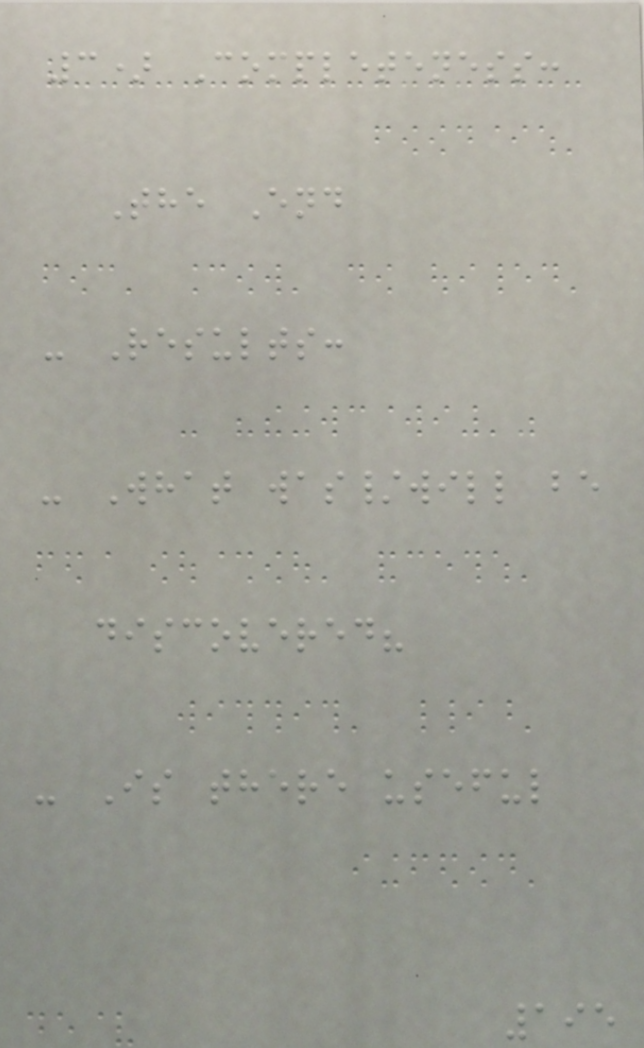3) Completeness:
The End
- Results:
- What was/will be
discovered?
- Is there useful
195
